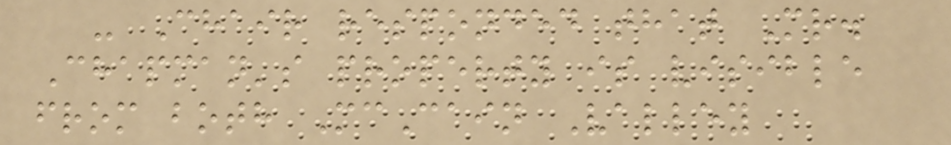- Chair responded that Mr.
Chapman's property is visible
from both McCain Valley
